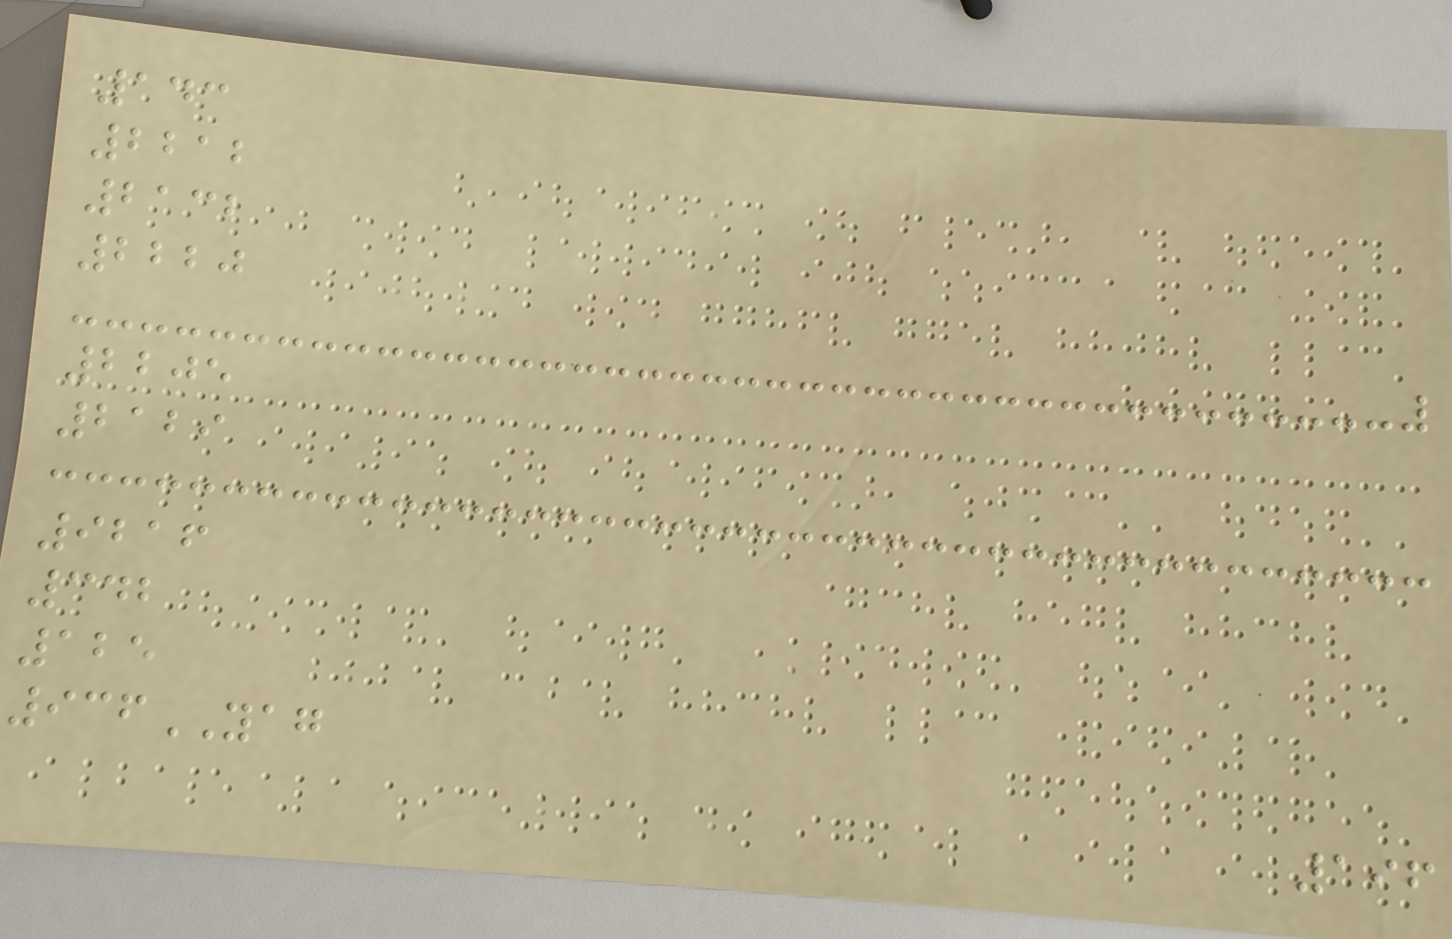143
2212
2132
2220
2205
2129
9216
342
125
936YAG
196
